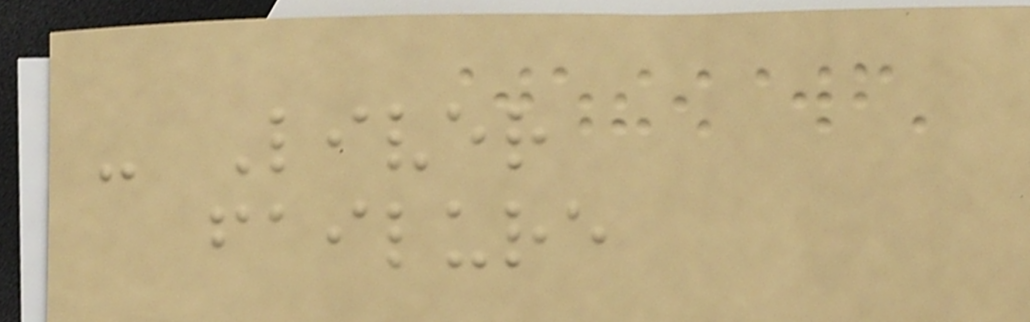- Liver
failure
